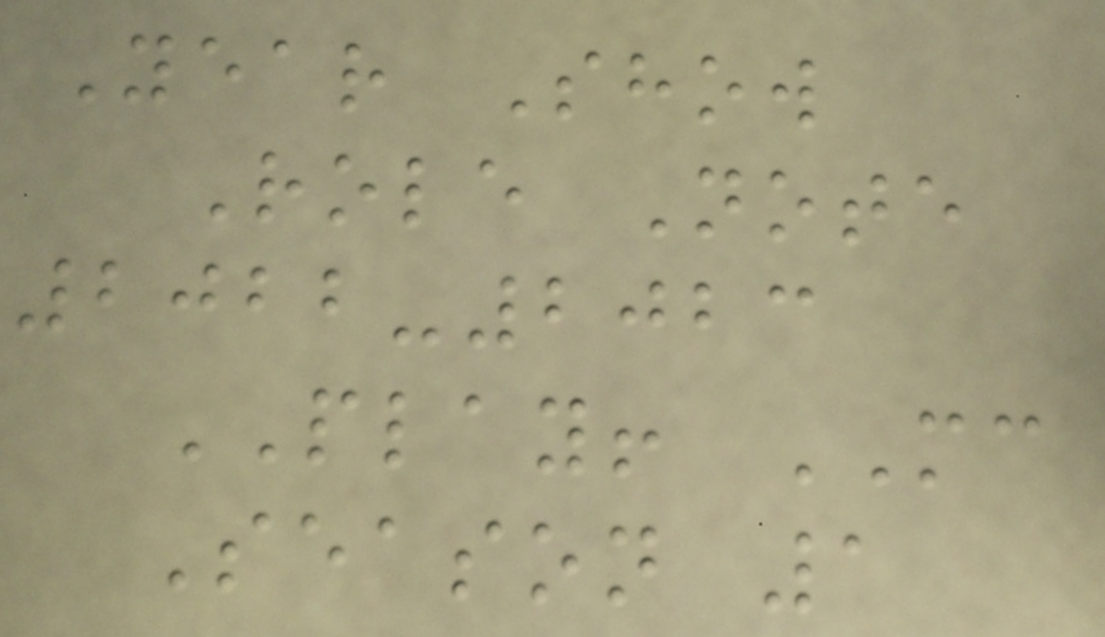Year Show
Role Note
2022-2023
PLAY! MC
Season 1
